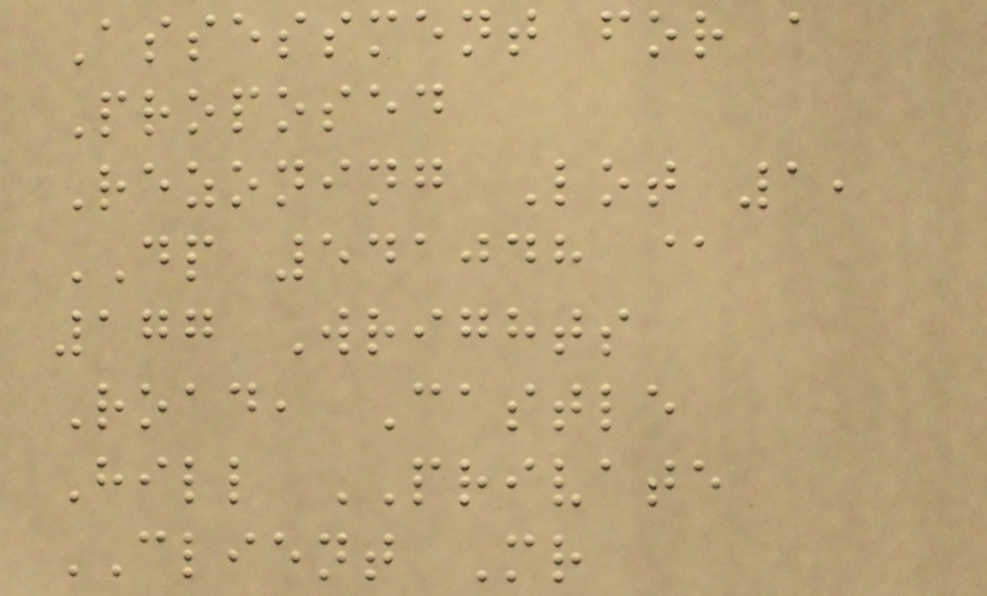Assessment for a
Proposed
Rezoning Lot 1,
DP 541048 @
177 Wrights
Road, Castle
Hill PRIVATE
CLIENT Mr
